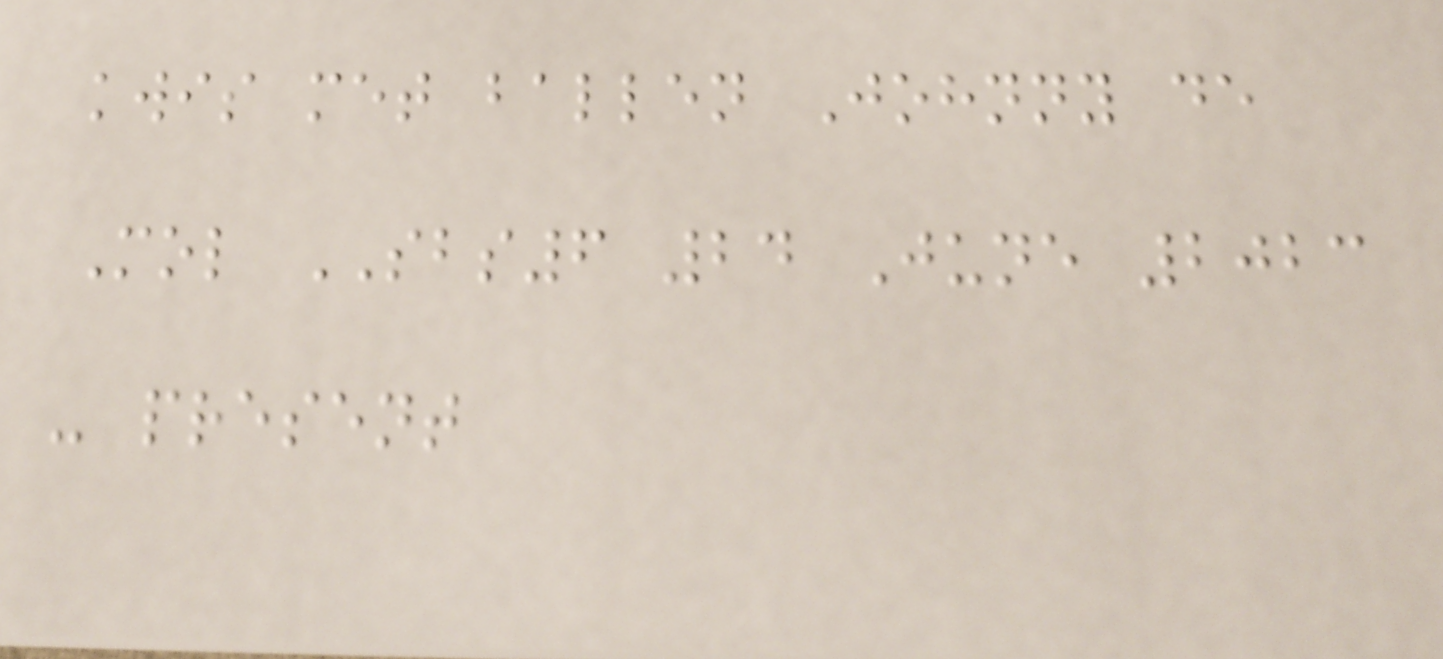kwis met ballen Johnny de
Mol SBS6 24 June 2023
- present
